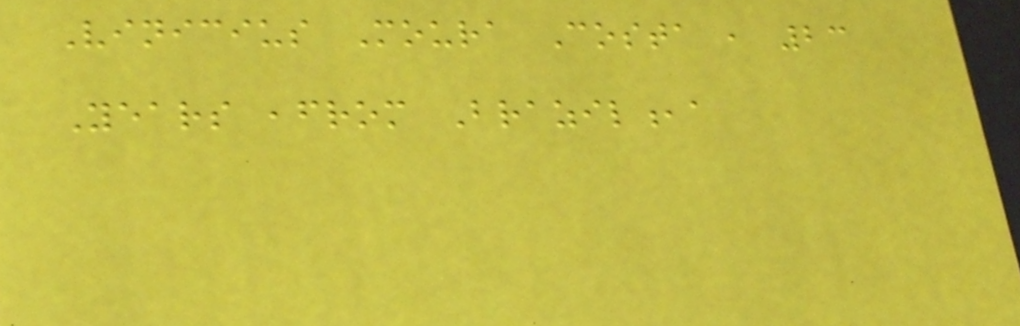Vinicius Moura Costa , 23
Years ,from Brazil,a
